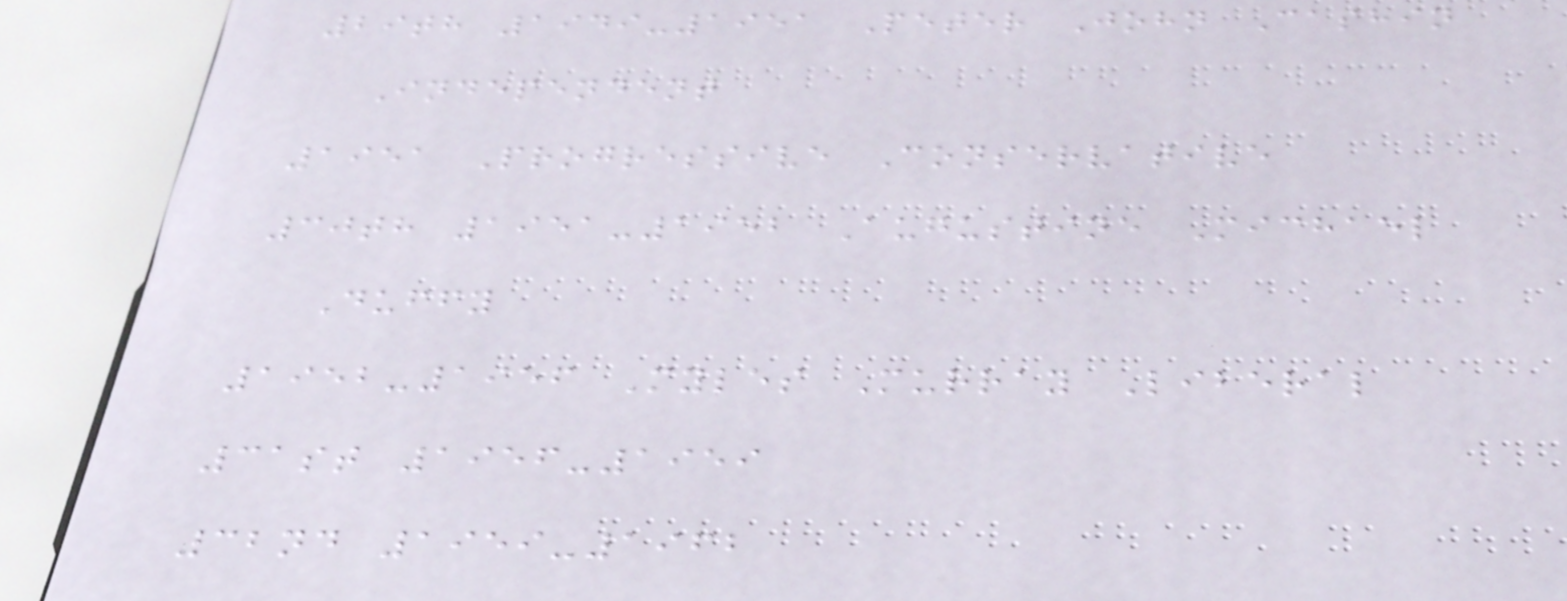29th 1949-1951 Peter John Cashin
Independent
1951 Progressive Conservative
30th 1951-1952 Augustine Michael
Duffy
1952-1956 Myles Murray Liberal
31st 1956-1959
32nd 1959-1962
